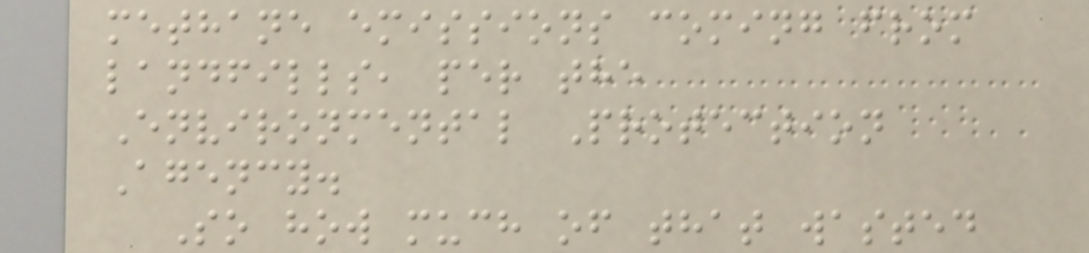methane emissions coming from
landfills, per the
Environmental Protection
Agency.
So how much of that wasted
